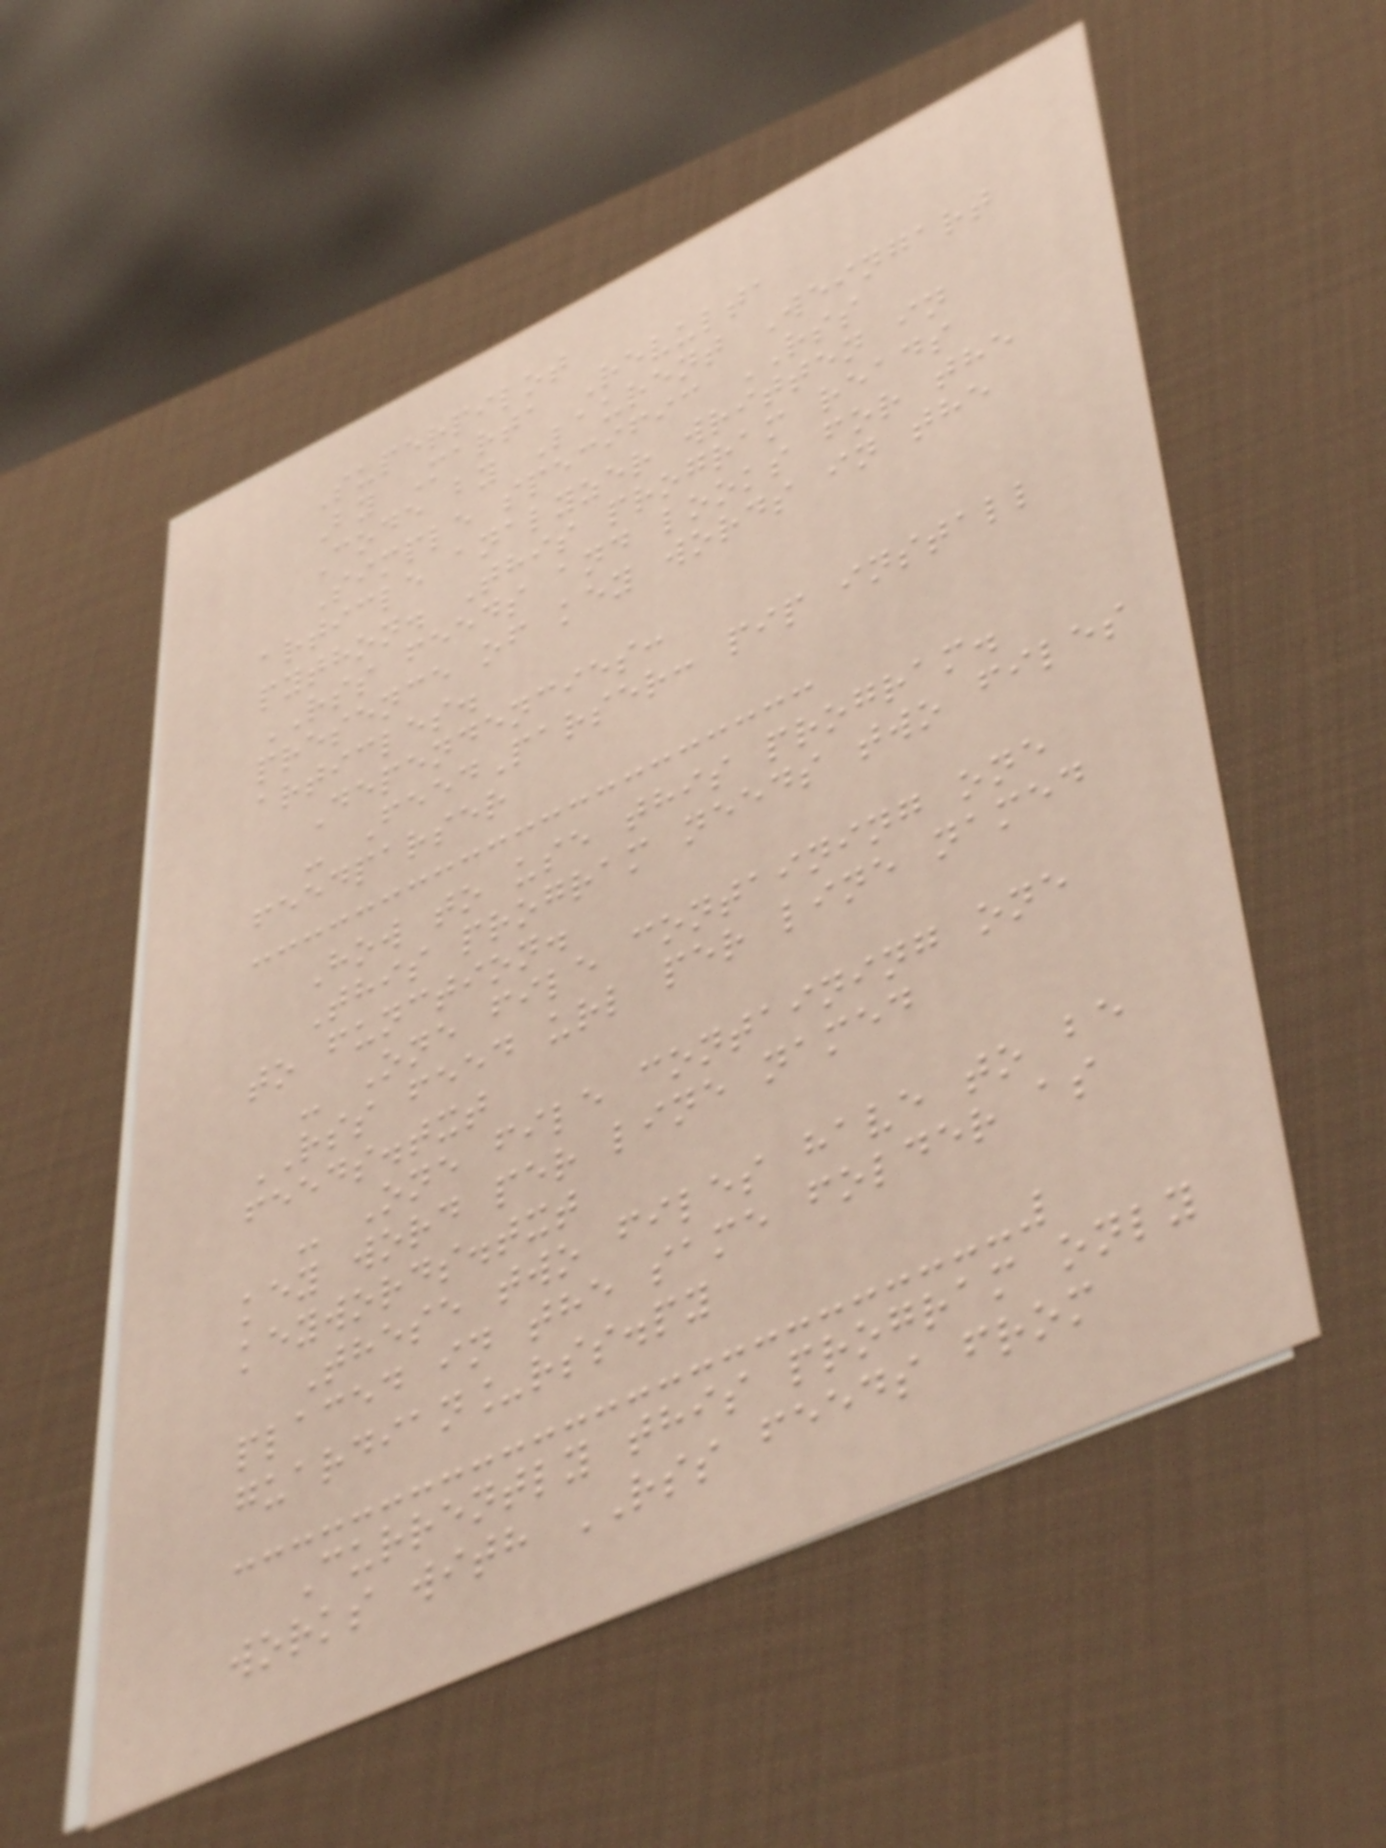Superpilot
By Marta Revulta
Code by Laurent Weingart
Simple specific RSS
article analyzer written in
python. This program reads
RSS feeds and looks for the
presence of key words in the
articles.
Dependencies:
- FeedParser: pip install
feedparser
How to use this program.
This program needs two files
to function.
- One file containing one
RSS feed url per line named
feeds.txt
- One file containing one
key word per line named
keywords.txt
These two files have to be
placed in the same folder as
guardian_rss.py
Currently this program only
works with RSS feeds from
